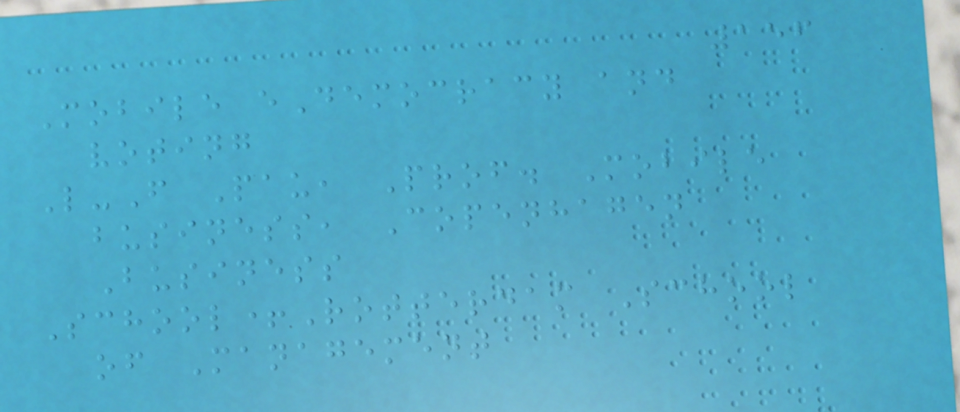156
Mobile eDemocracy and
voting
L-F Pau, Prof. Mobile
business, Copenhagen
Business
School+Rotterdam School
of Management
